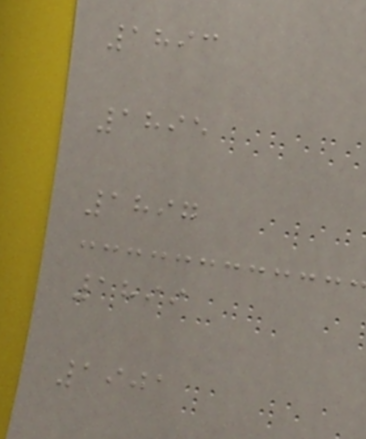1893
1895
1897
1899
1901
